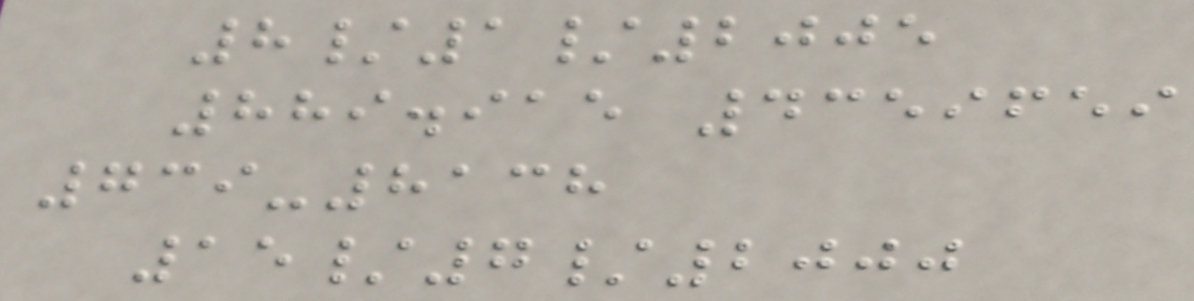8/1/2005
889.915 4359659
739-8138
15/7/2000
